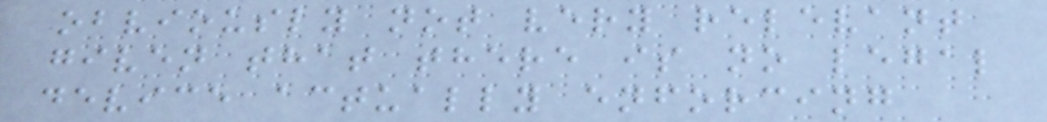obviously not very relevant
given that there is no legal
device actually enforcing
